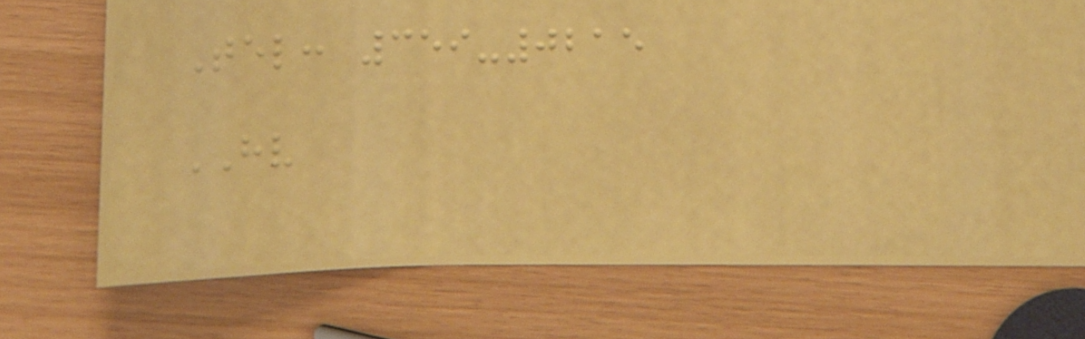Tel: 359-0215
HV
